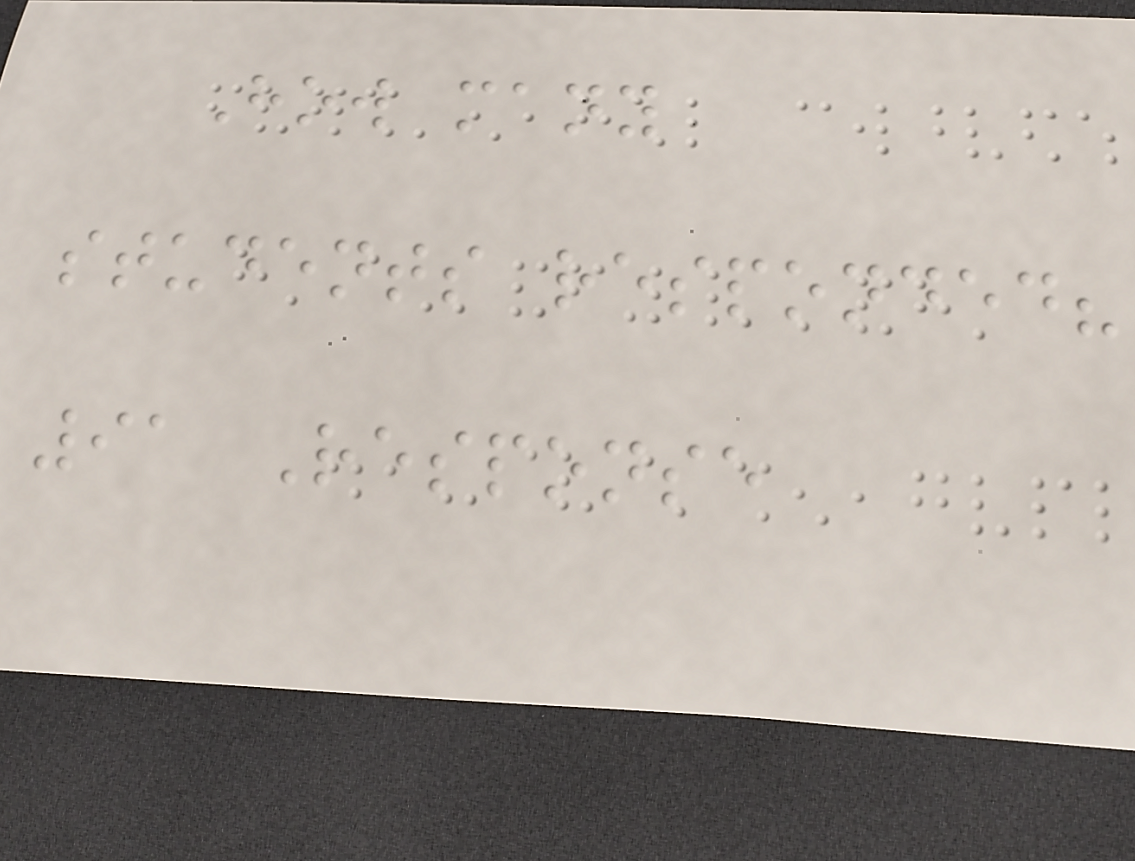How many
students responded?
91 Response
